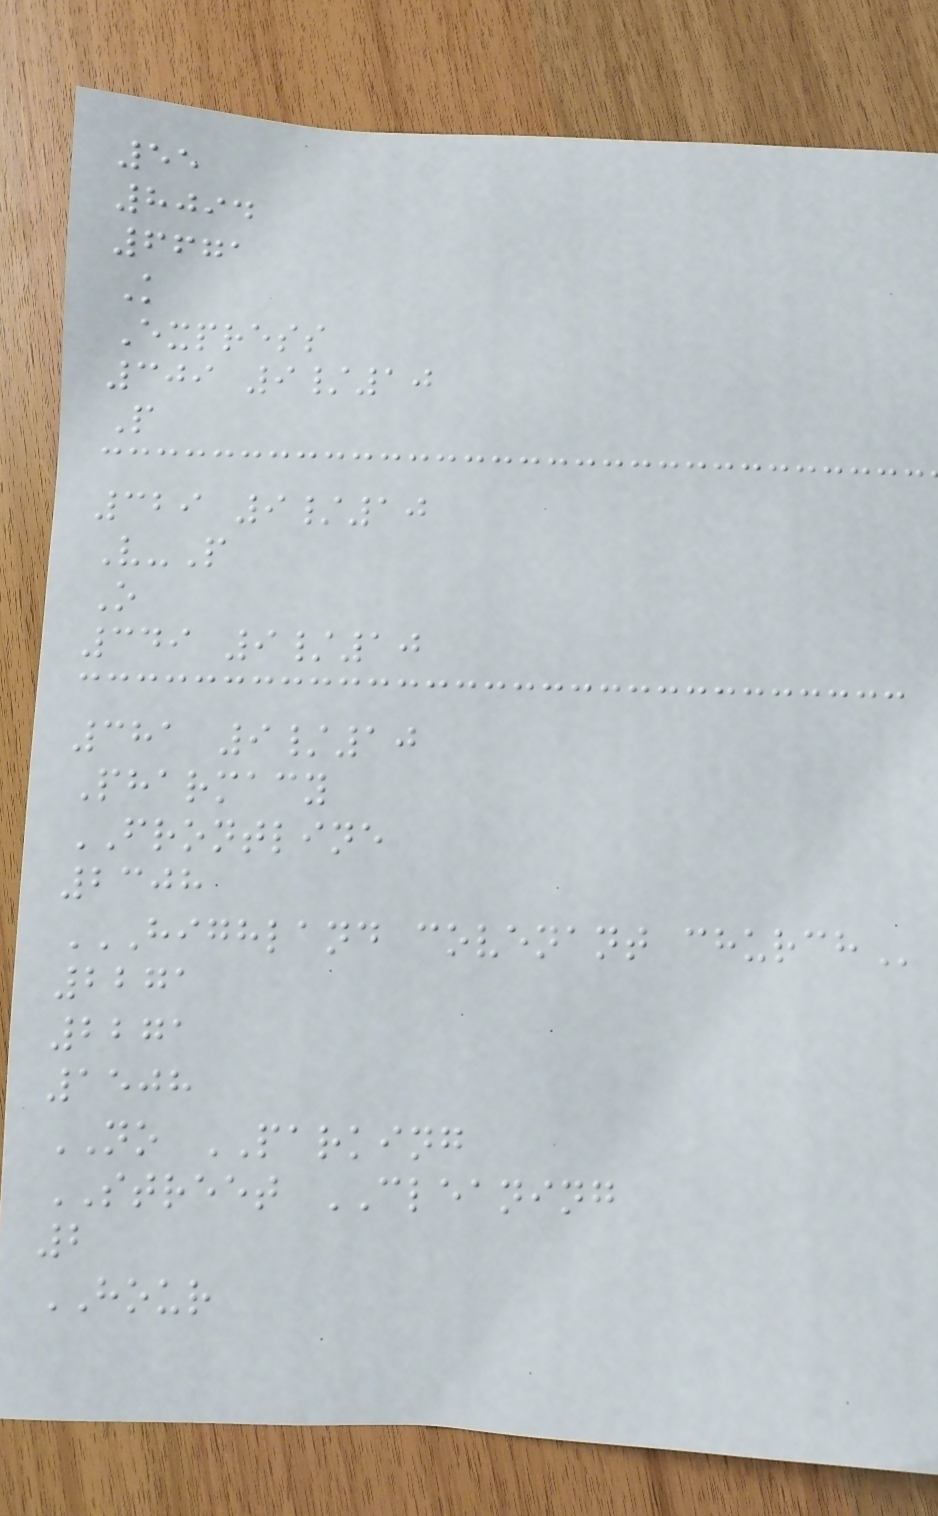55
8094
6671
K
Express
309 9/10
P
329 9/10
V-P
O
349 9/10
381 9/10
Pharmacy
FRONTLINE
2308
HIGHLAND COVENANT CHURCH
2271
2271
1508
NO PARKING
STREET CLEANING
2
HOUR
